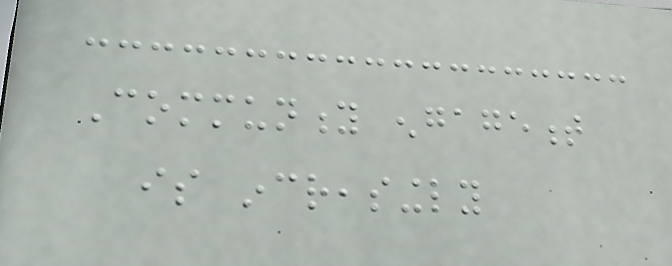Community engagement
is increasingly
